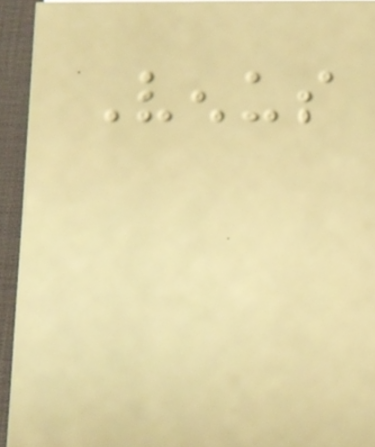Venus
